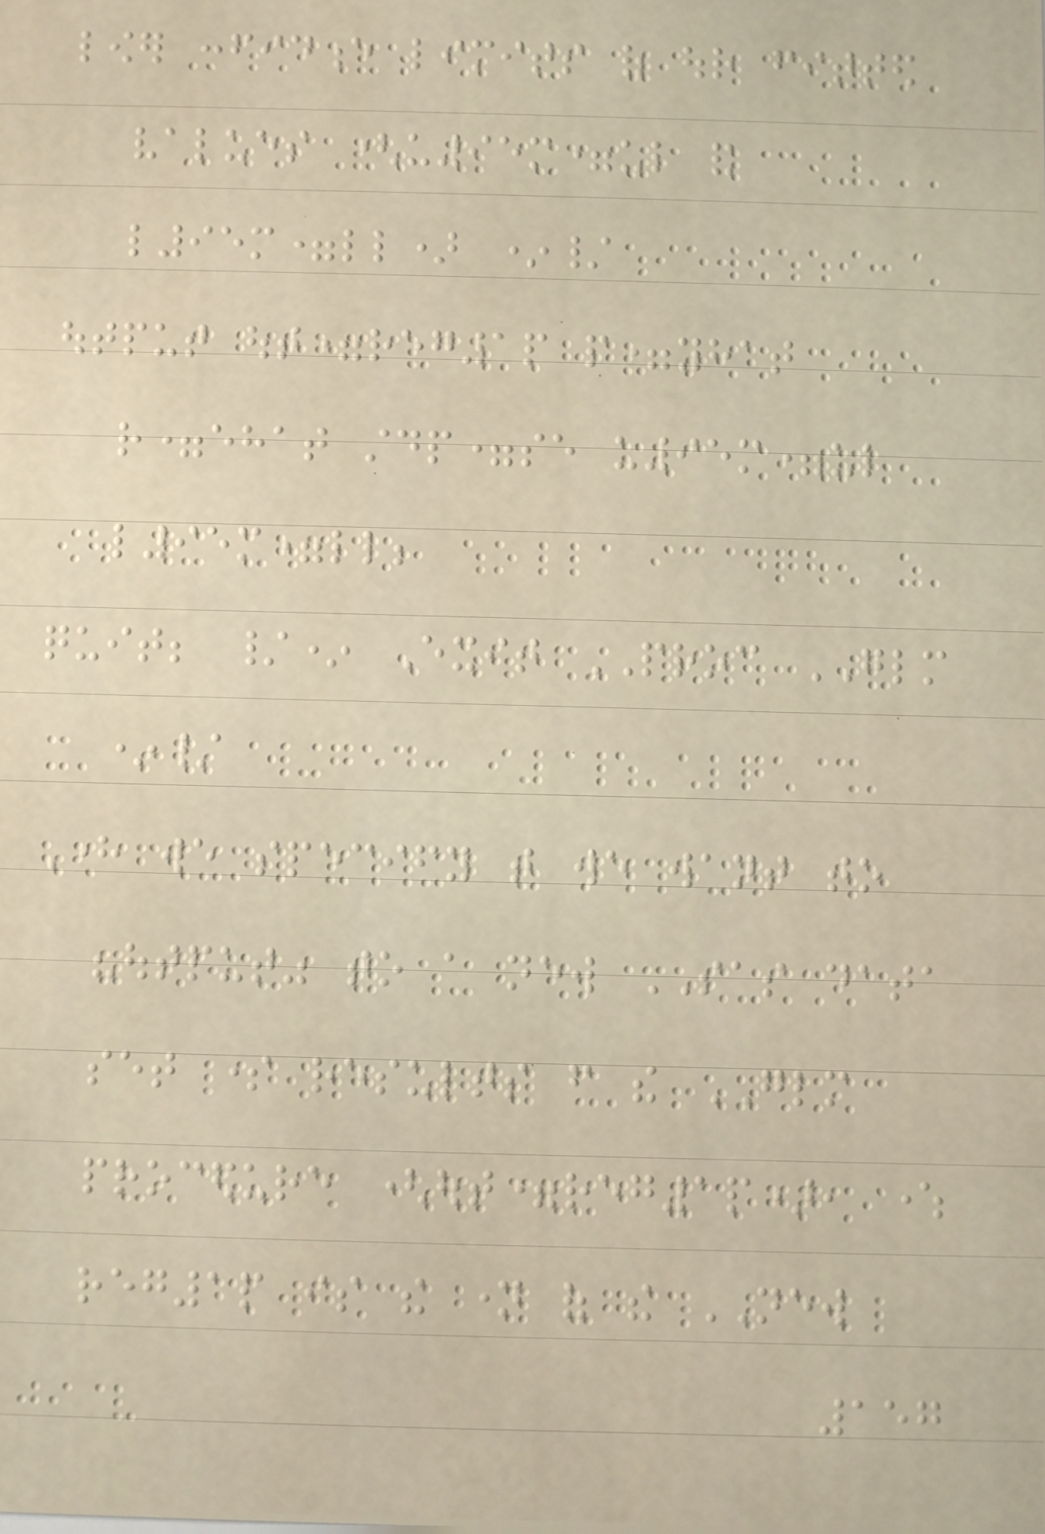lower confidence limits of our fitted
values (u95m=ul and
l95m=ll) */
output out=reg1p p=yhat
r=ehat stdp=se u95m=ul
l95m=ll;
quit; /* Exit PROC GLM
*/
Here we specify that we want to
"output" to a new SAS data
set some results from the GLM
procedure (out=reg1p), where
reg1p is the name of the NEW
157
